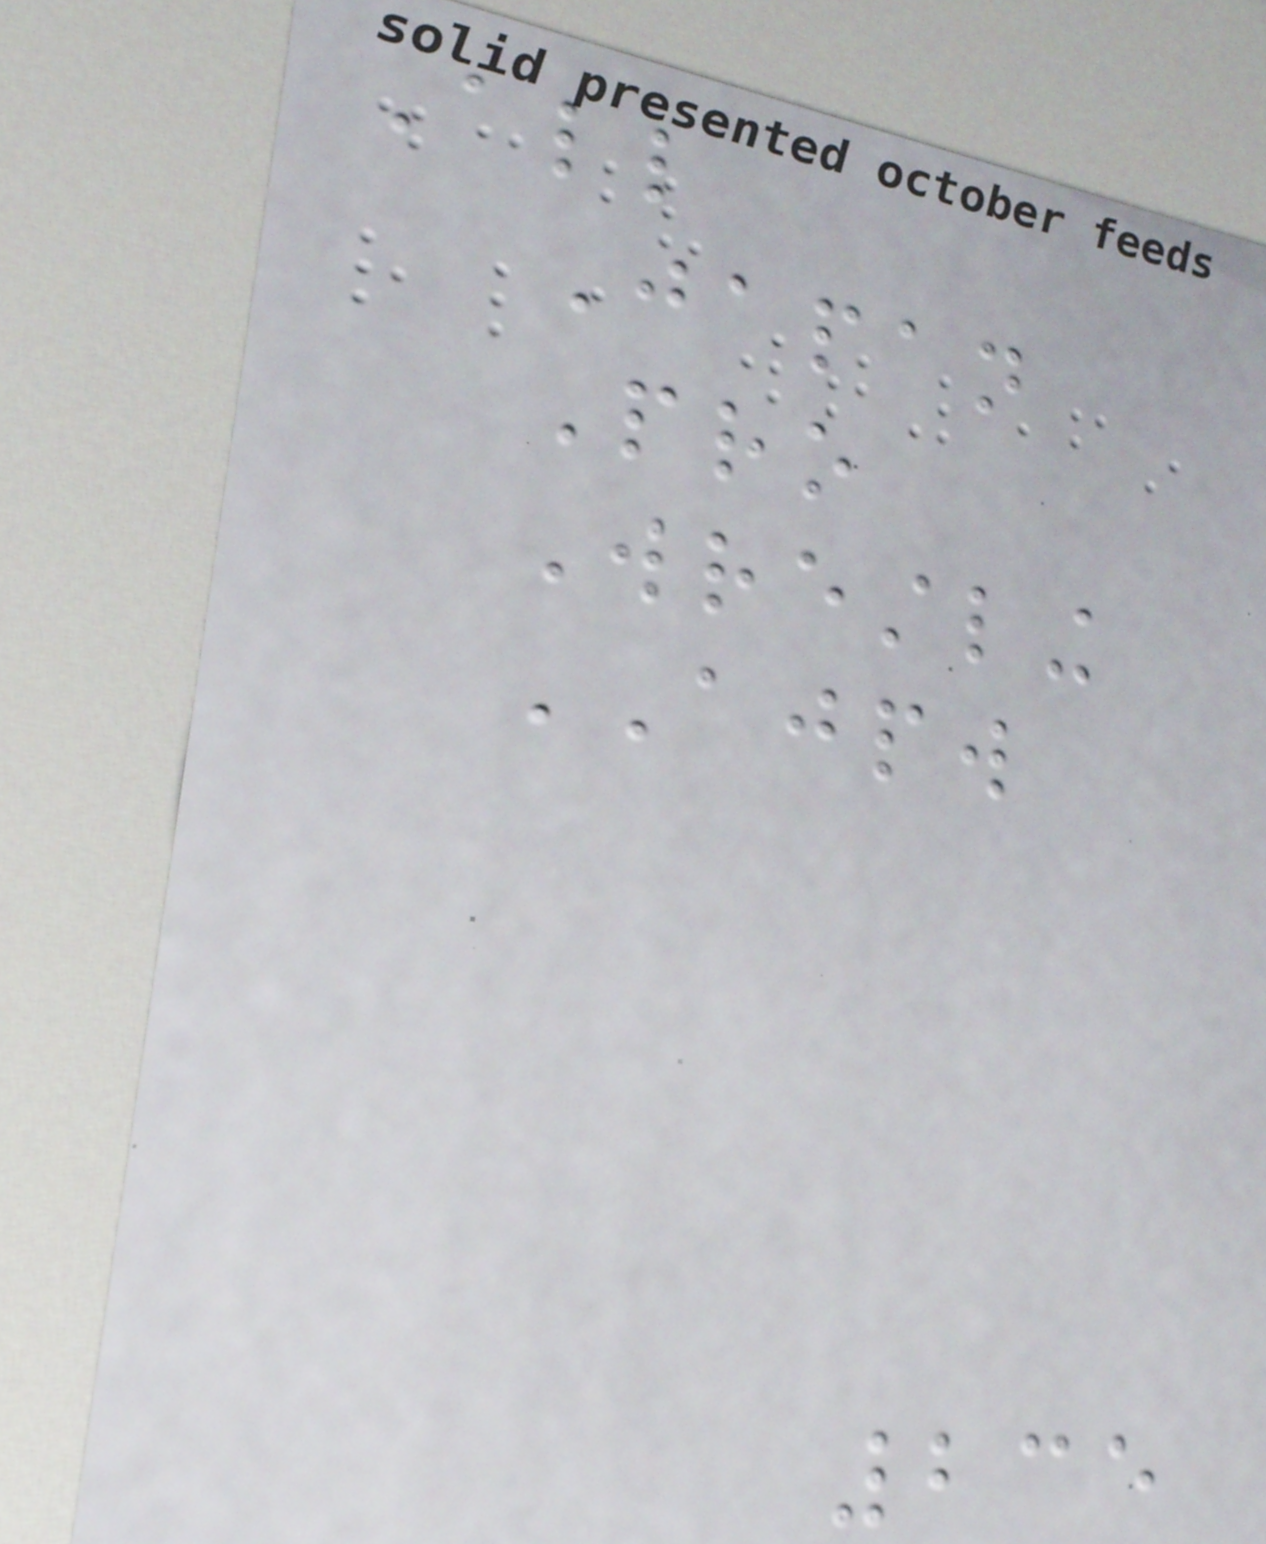All
Japan
Pro
Wrestling
AJPW
235
